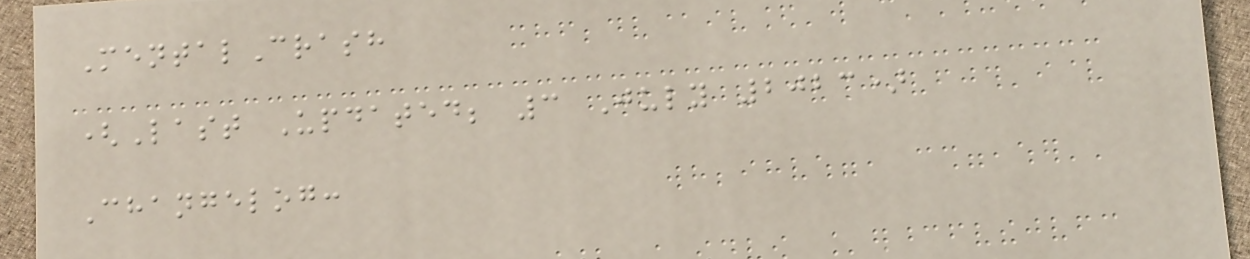MentalCrash
(Last Updated; 3 July 2023)
Changelog:
